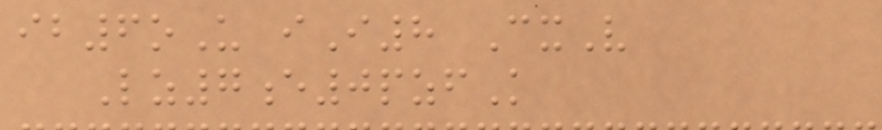ib6oU iI8 CxV
Lz7e0pzfK
